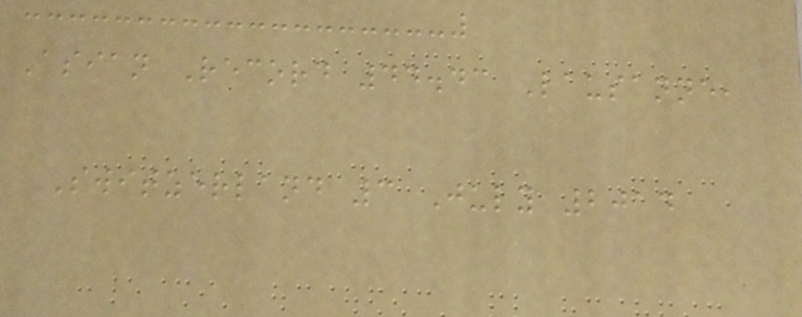Asian Record 44.43 Lausanne,
Switzerland 3 July 2014
